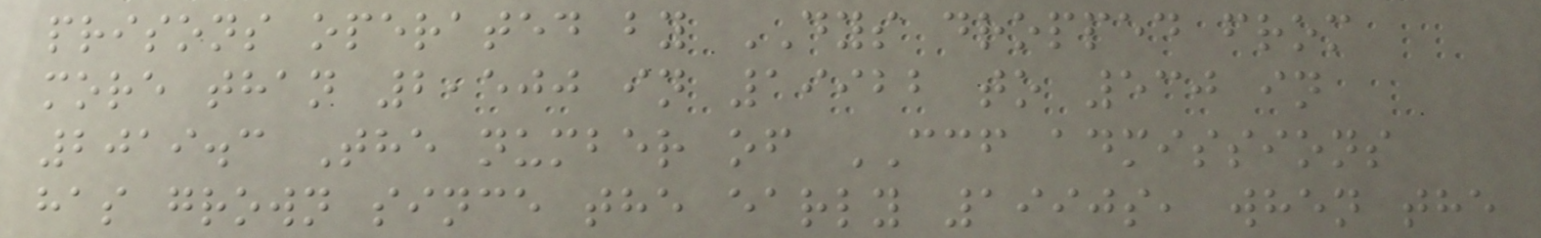prisons operated by DYS dropped from
more than 2,500 in 19922 to 530 in
2019.3 The number of CCF admissions
has grown since the early 1990s, when the
